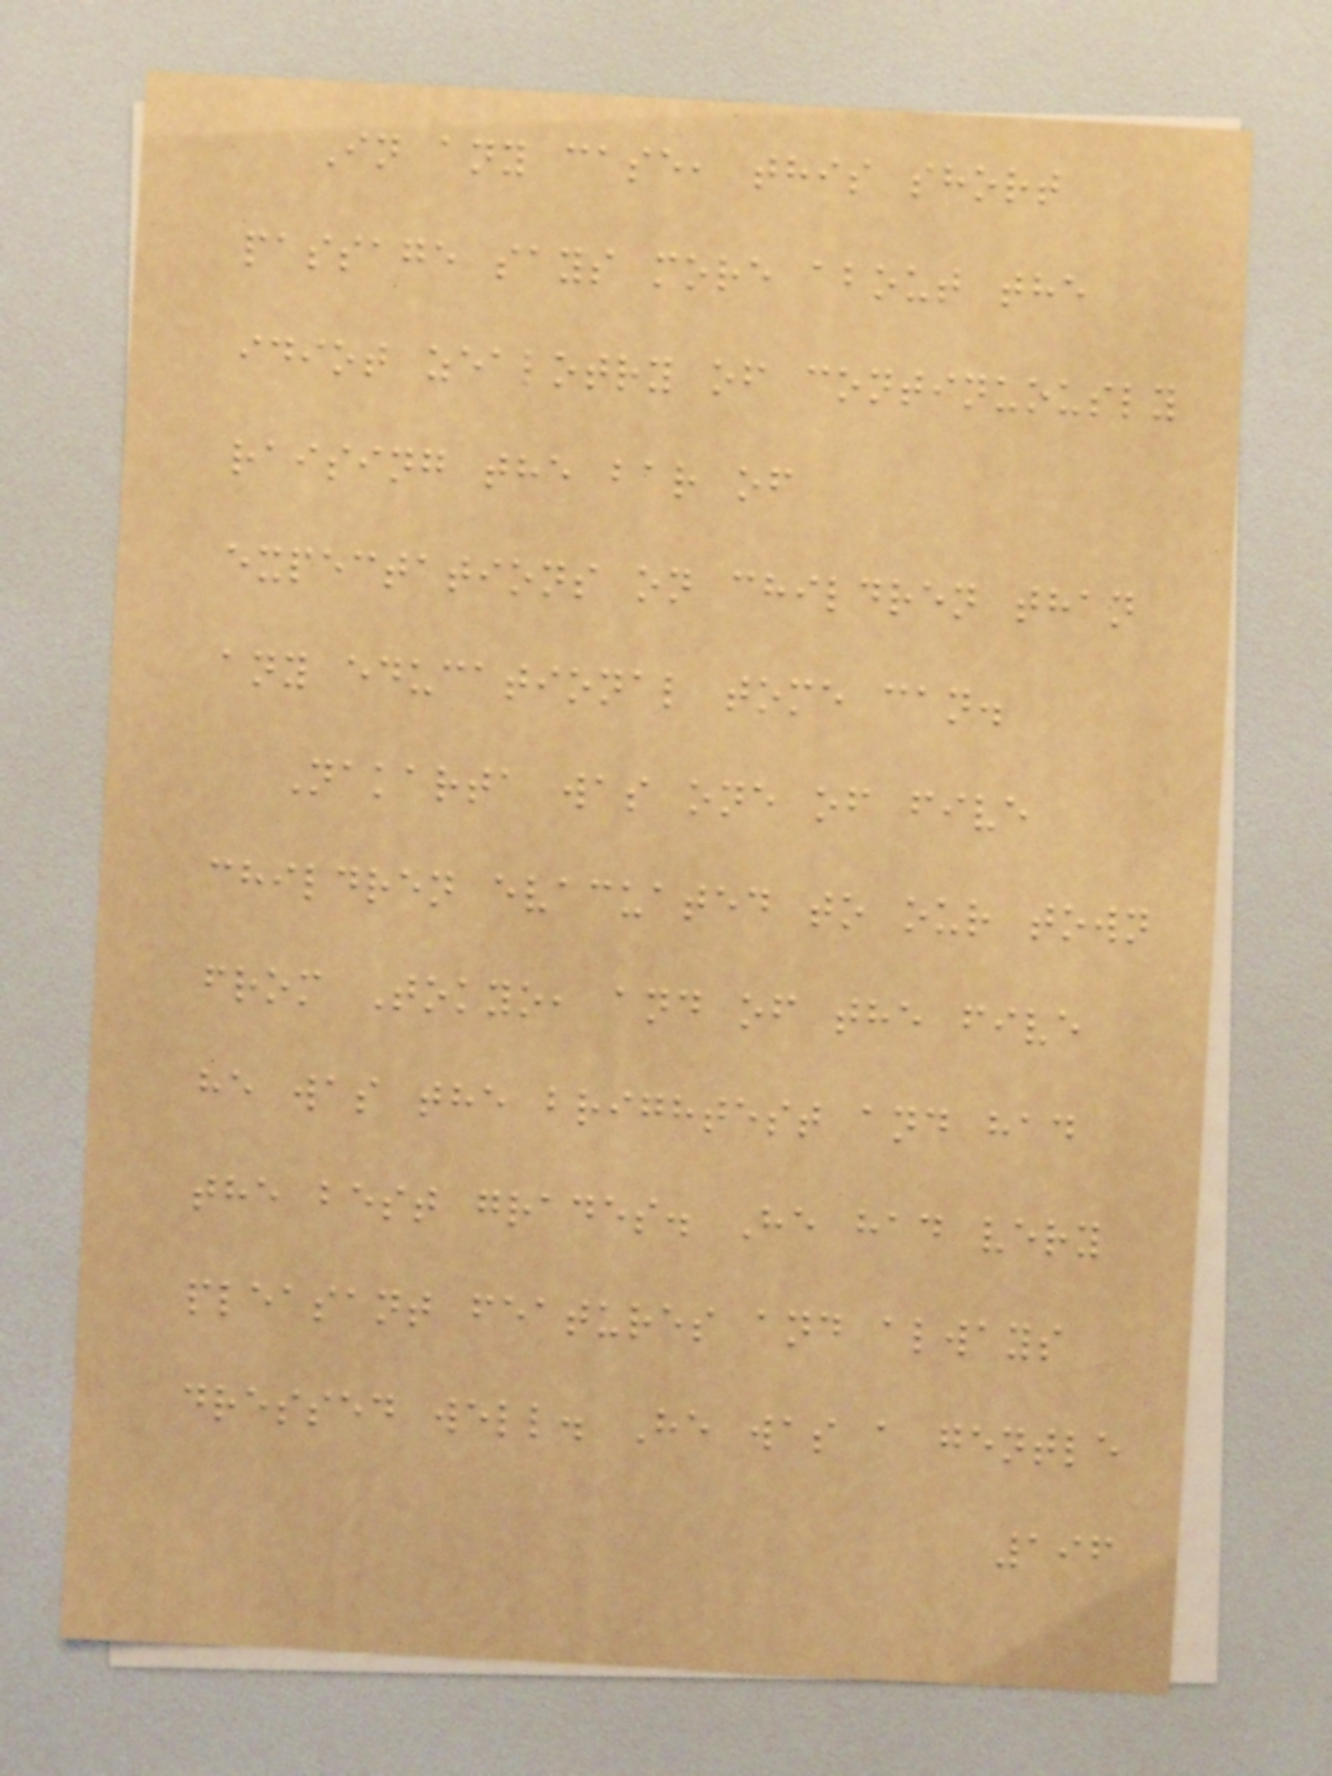In any case, this short
passage says more about the
idiot zealotry of continuously
raising the bar of
expectations on children than
any educational tome can.
Nakarta was one of five
children evacuated to our town
from Tokyo, and of the five
he was the brightest and had
the best grades. He had very
pleasant features and always
dressed well. He was a gentle
196
